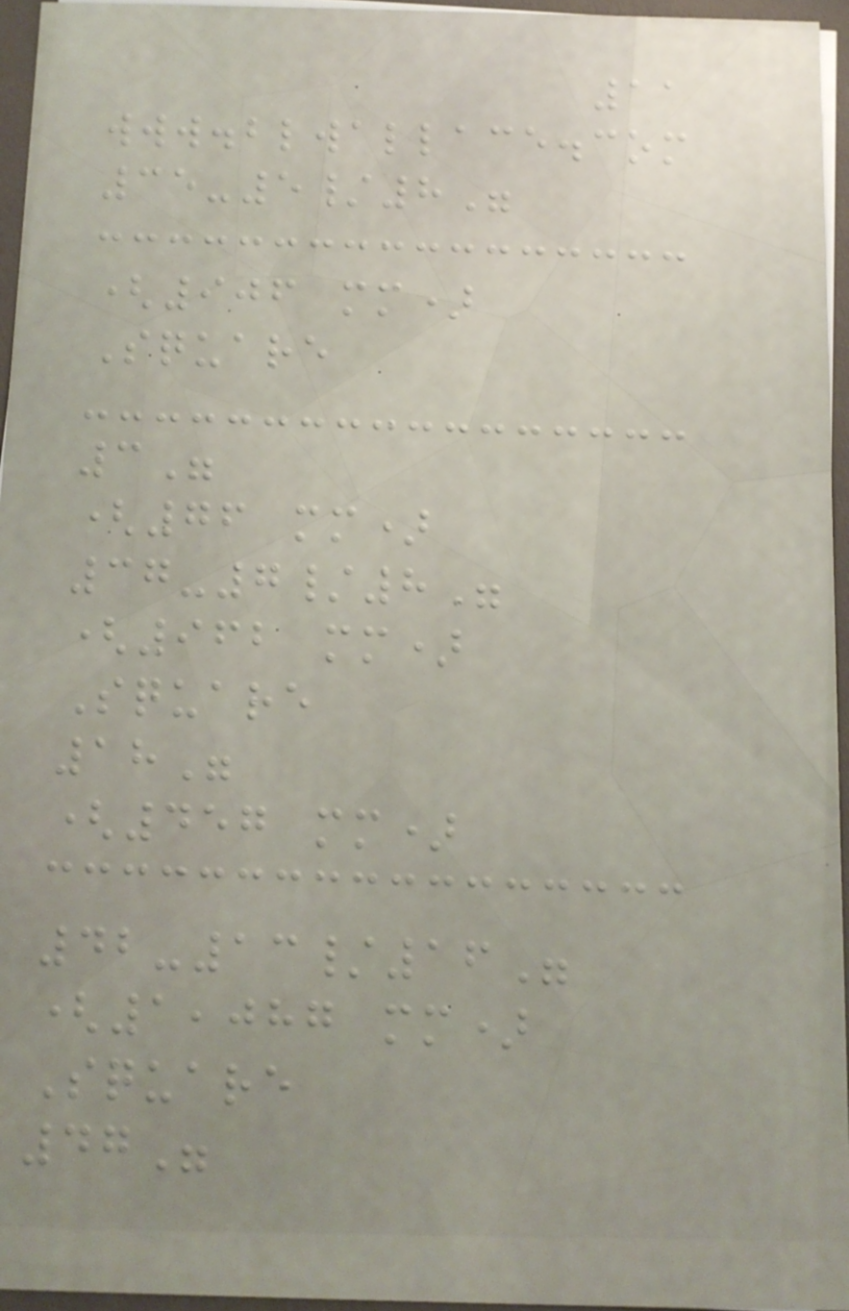11
www.blwallace.com
35-5/8"
(906 mm)
Square
3"
(76 mm)
37-7/8"
(962 mm)
Square
18"
(457 mm)
42-13/16"
(1,087 mm)
Square
47"
